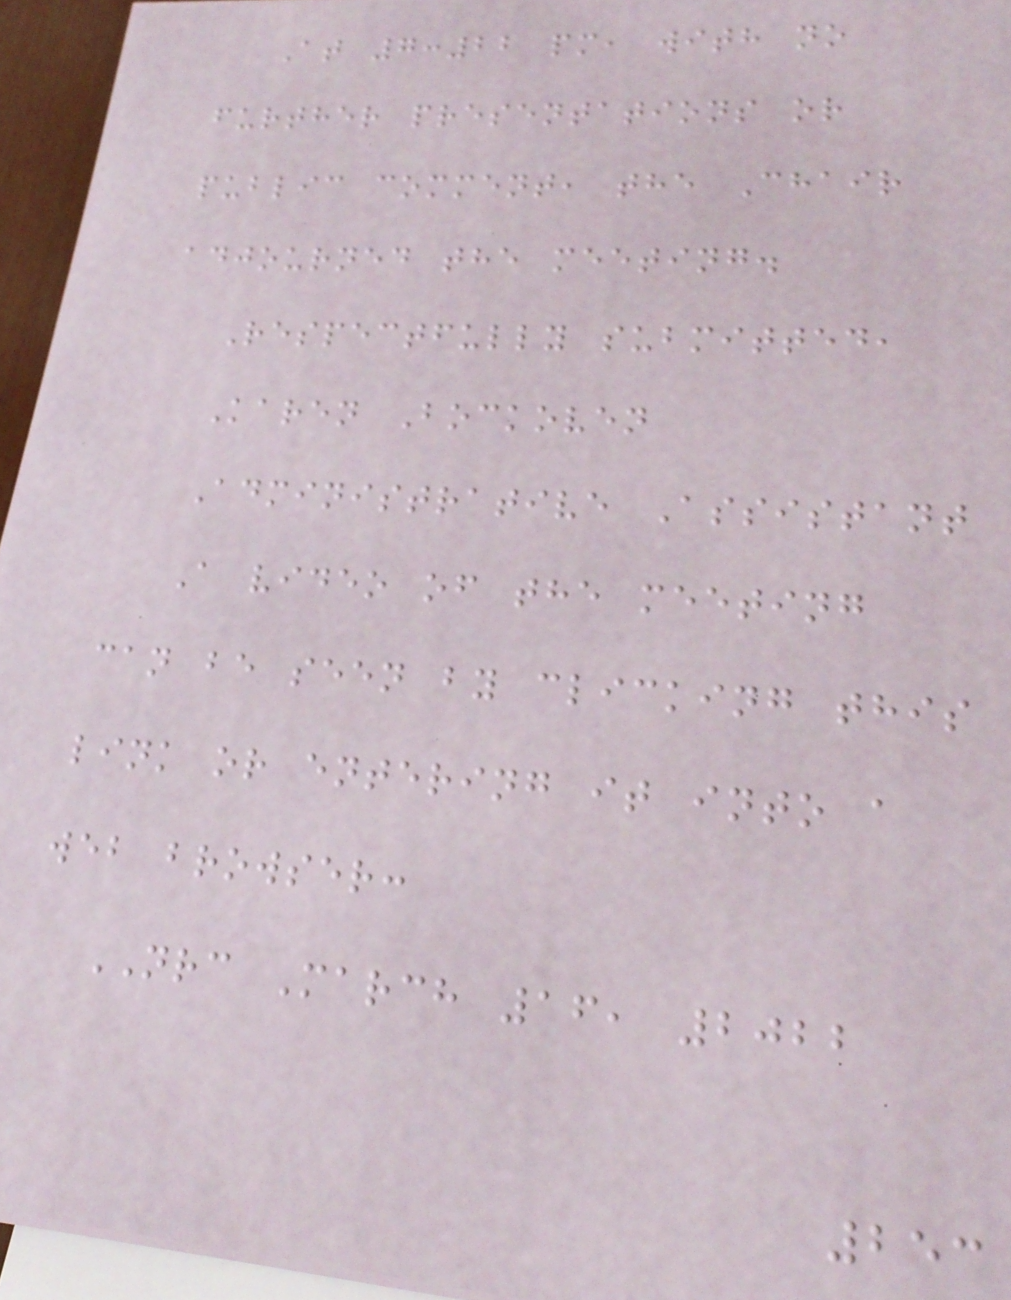At 7:22 pm, with no
further presentations or
public comment, the Chair
adjourned the meeting.
Respectfully submitted,
Karen Bockoven
Administrative Assistant
A video of the meeting
can be seen by clicking this
link or entering it into a
web browser:
NRC March 16, 2022
253
